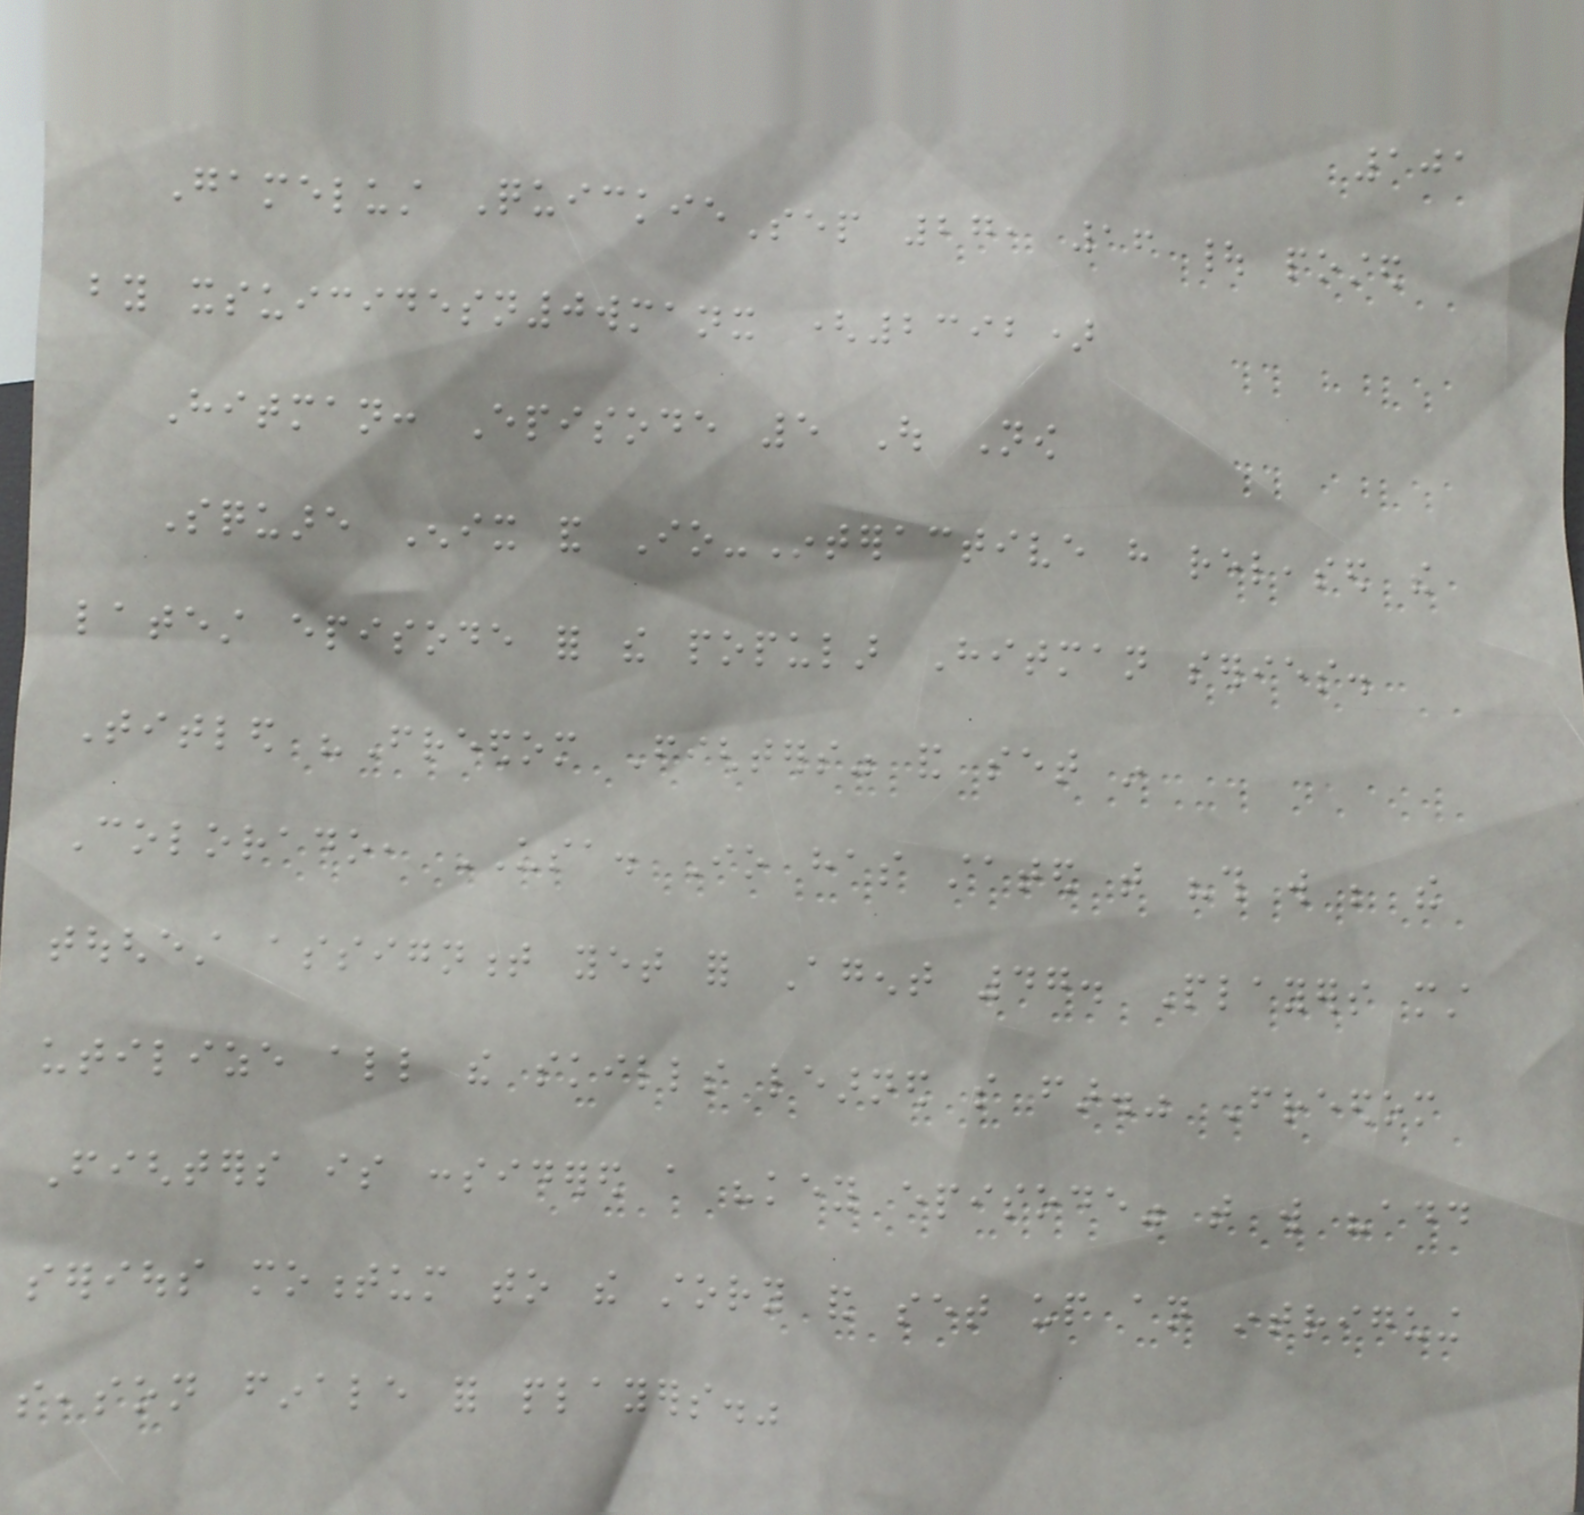101
Gamelust QuickieSep 27, 16 | posted
by xsuicidesn0wmanx (2392)
Hitman: Episode 5 Out Now
Square Enix and Io-Interactive have released the
latest episode for the popular Hitman series.
Titled "Freedom Fighters" and set in
Colorado, USA. Io has stated that "this will be the
toughest assignment yet for Agent 47. Players must
utilize all the skills learned so far." Freedom
Fighters is considered a "key episode" that will "add
serious momentum to the story and set up an intriguing
season finale for players."
